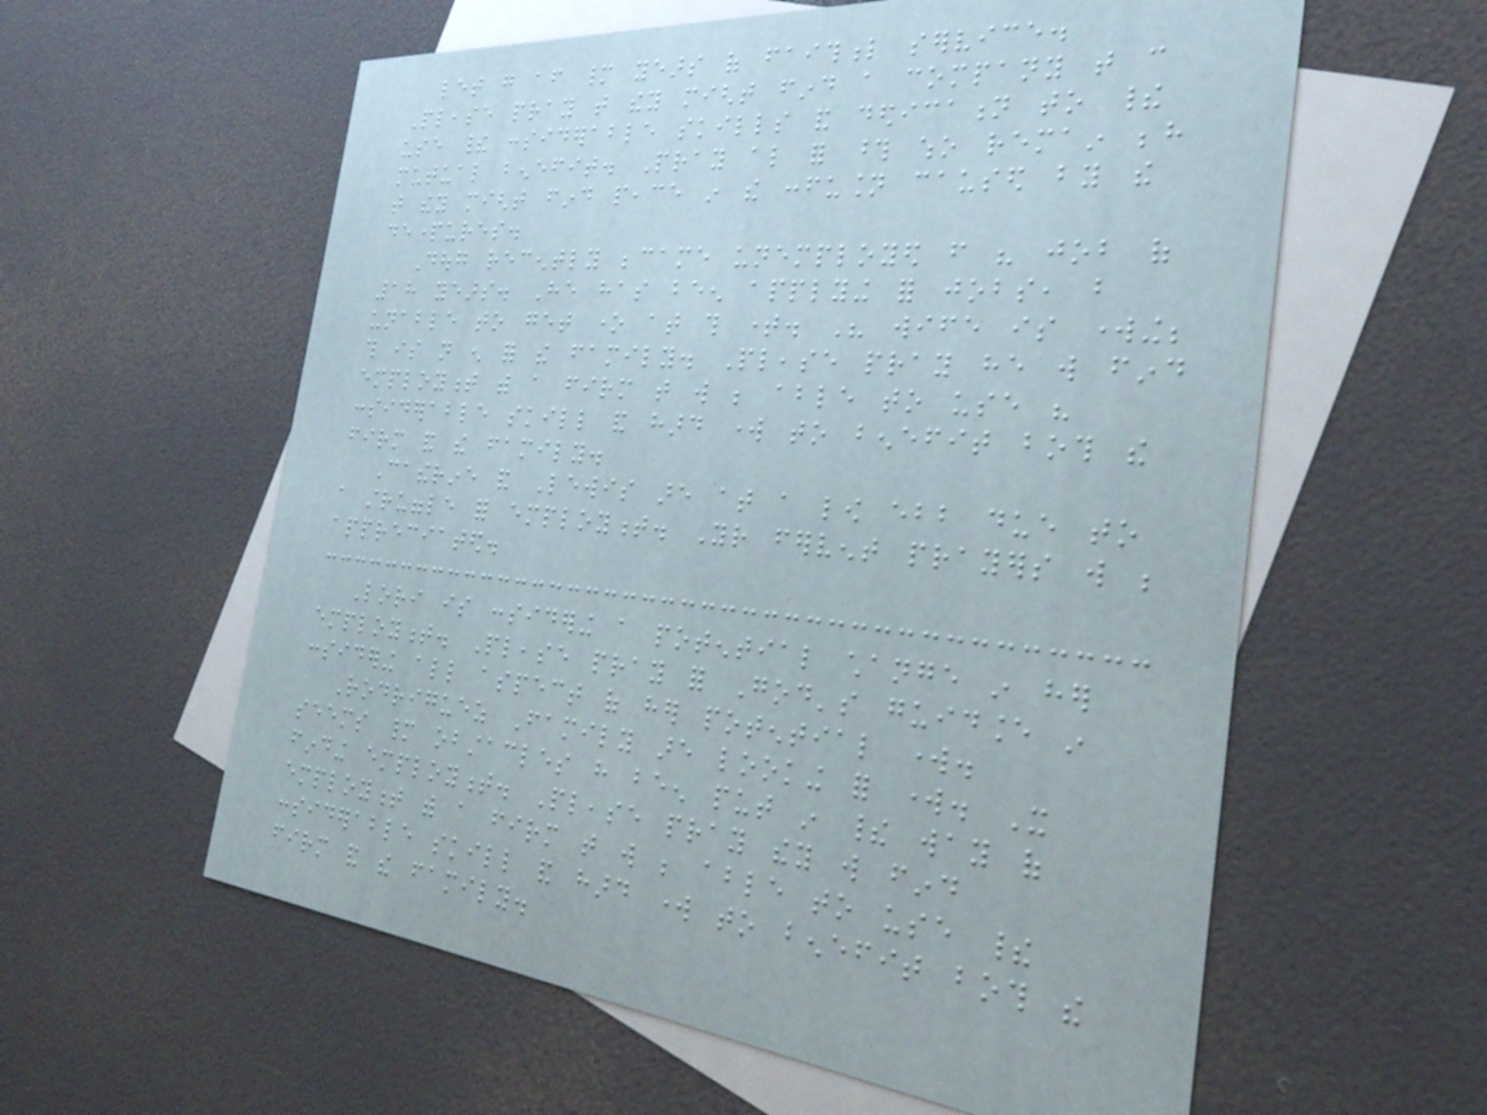let go after many years of faithful service.
Please pray that they might find a company that can
use their considerable skills and dedication to their
mutual benefit. Pray also for those who remain behind
that they might find peace in the confusion caused by the
departures.
Doug recently became unemployed from his job of
18 years. He has been applying for jobs, but
unable to get one at this time. His wife is working;
this is not enough for the family. Please pray he will find
employment with a firm that will be able to use his
considerable skill and hard work to benefit both the
firm and the family.
Catherine and Lewis are at a low ebb due to
a struggle for employment. Your fervent prayers will be
appreciated.
Lori is considering a potential change in her
employment. Please pray for God's guidance in
considering all aspect of her potential work.
Rodriguez Family are looking for work. It
seems many obstacles have been put in their way of
finding employment. Please pray they will find
employment with a firm that will be able to use their
considerable skill and hard work to benefit both the
firm and the family.
